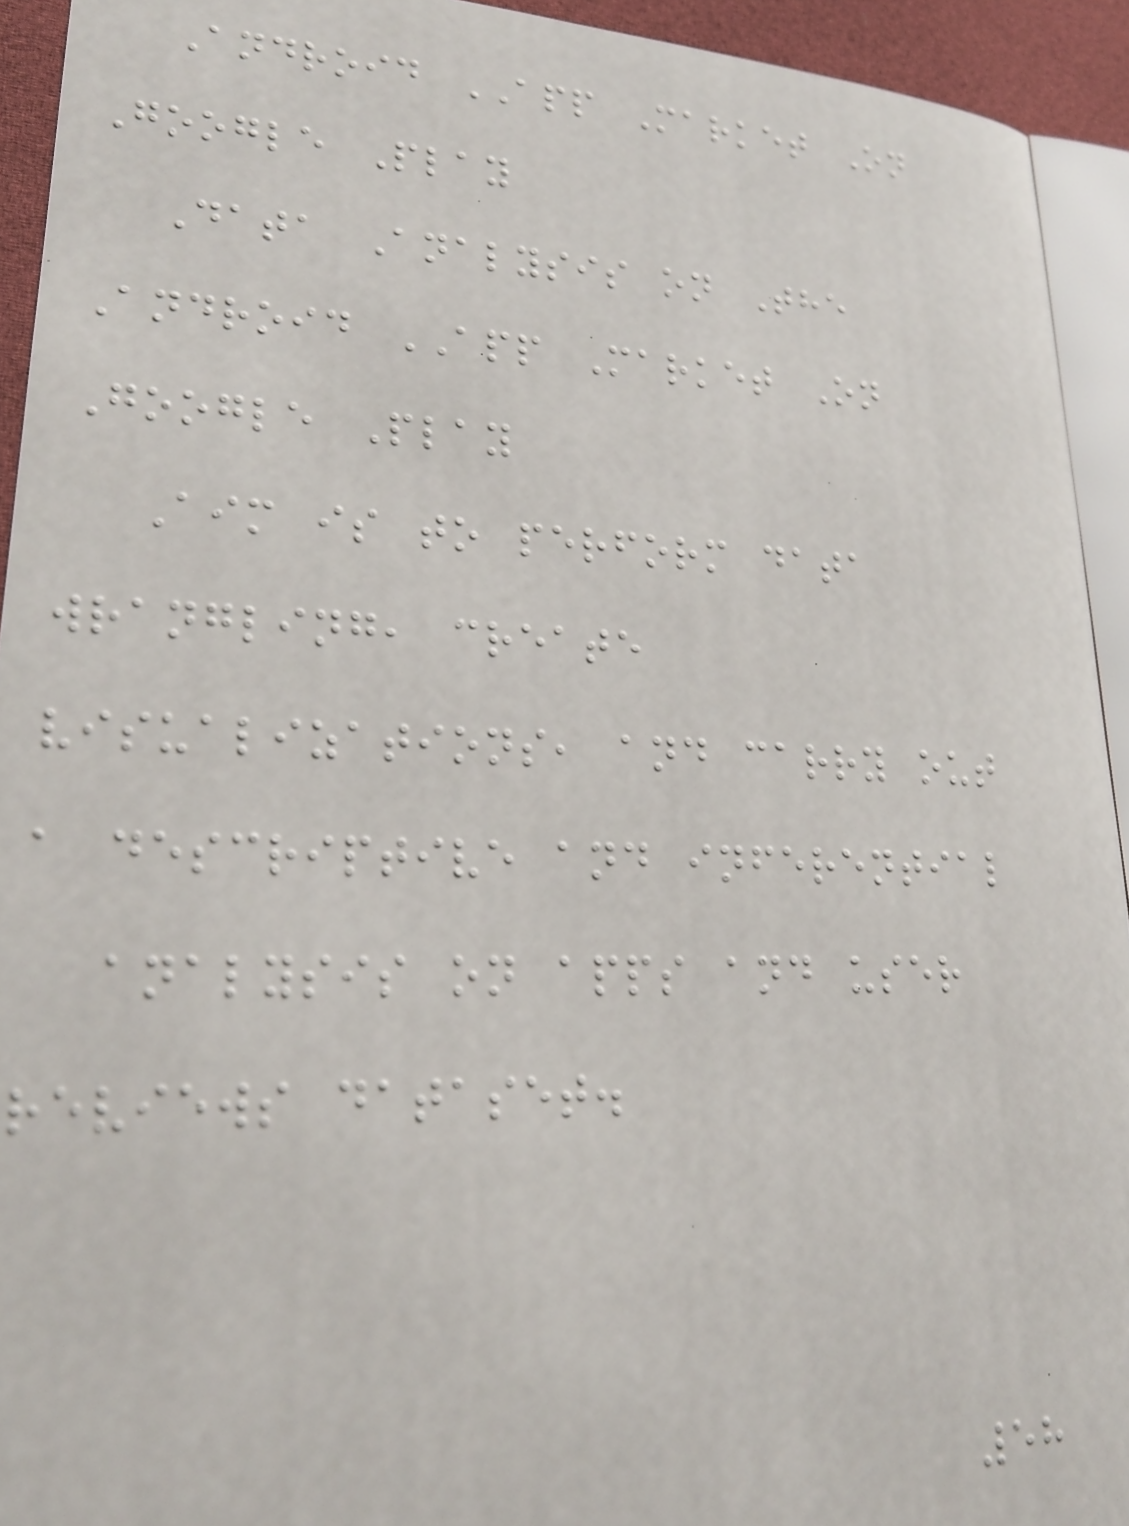Android APP Market On
Google Play
Data Analysis on The
Android APP Market On
Google Play
Aim is to perform data
wrangling, create
visualizations, and carry out
a descriptive and inferential
analysis on apps and user
reviews dataset.
58
